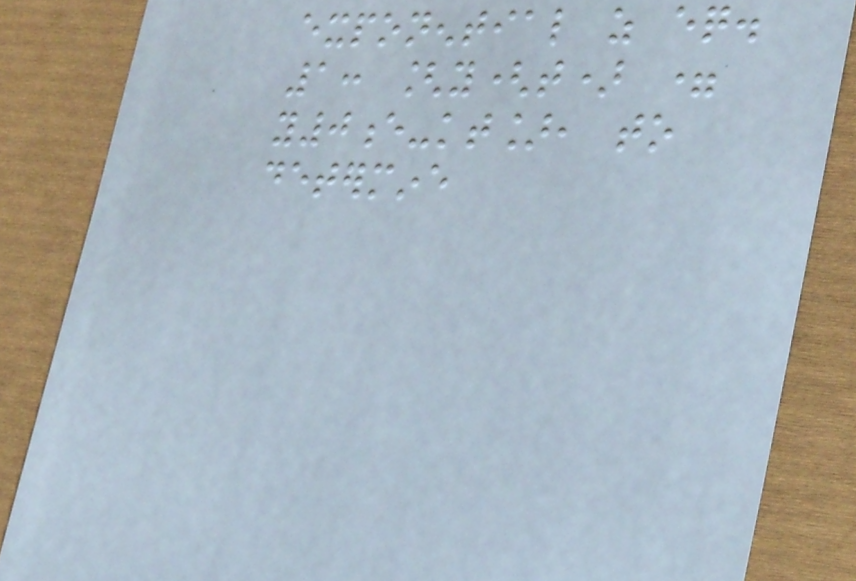exponential as eq.
1: [y(t) =
y0e-kt], to
determine
